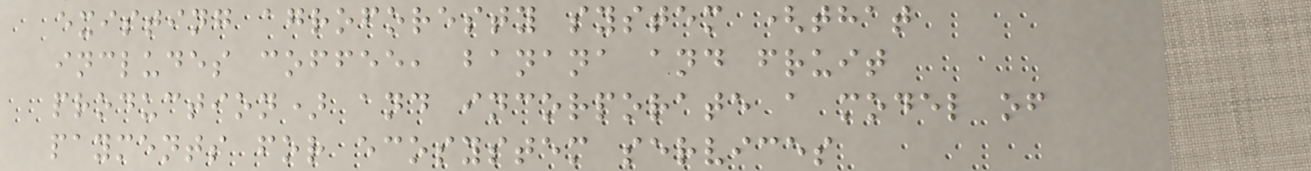existing agroforesty system (that
includes coffee, banana and fruit
production) and incorporate a model of
payments for ecosystem services
